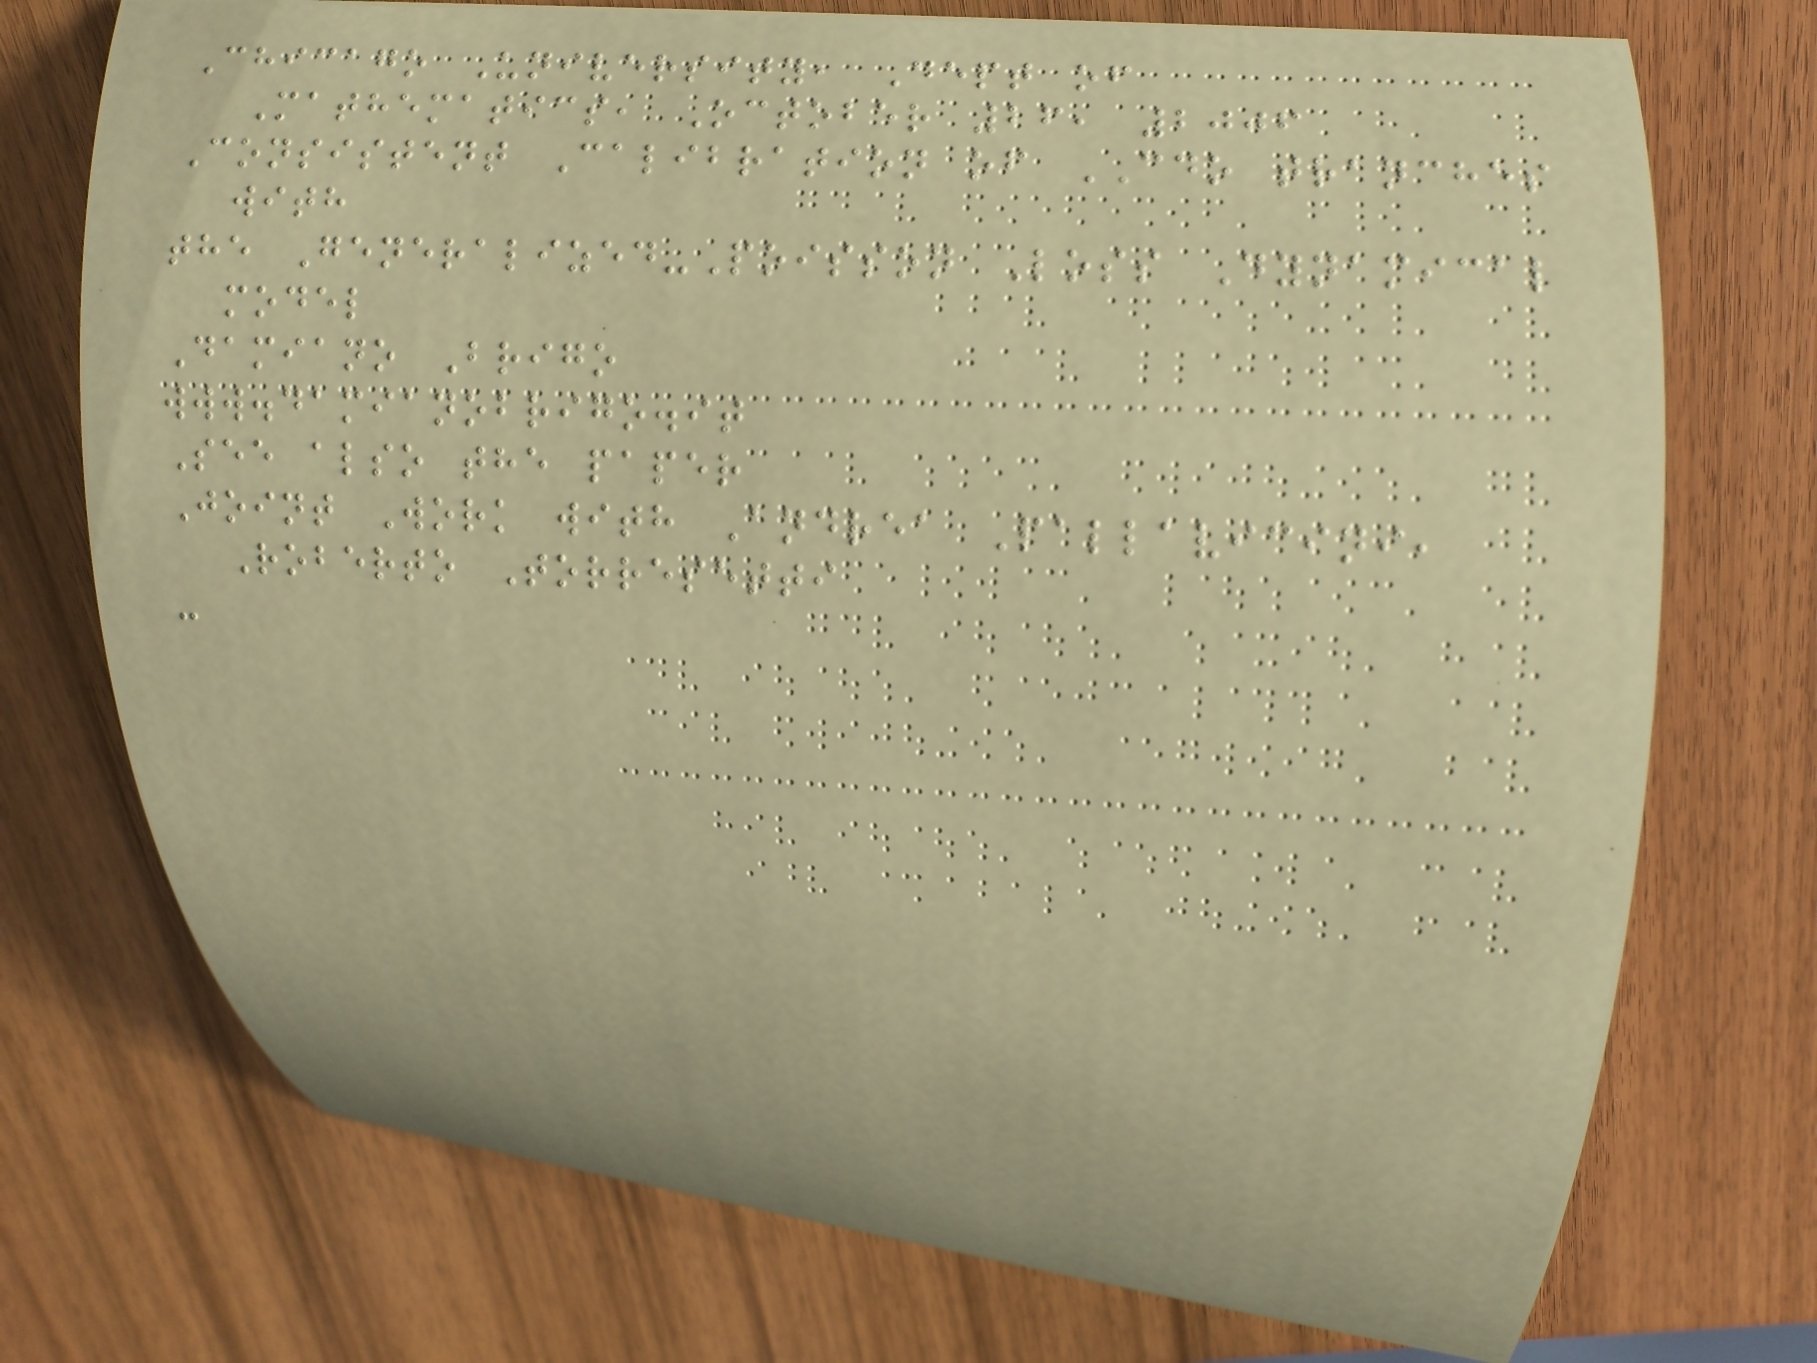Chicago University, Dept of
Mathematics, October 26, 2006
Consistent Calibration of CDO tranches
with
the Generalized-Poisson Loss Dynamical
model
Damiano Brigo
www.damianobrigo.it
See also the paper
Joint Work with Andrea Pallavicini,
Roberto Torresetti
-
